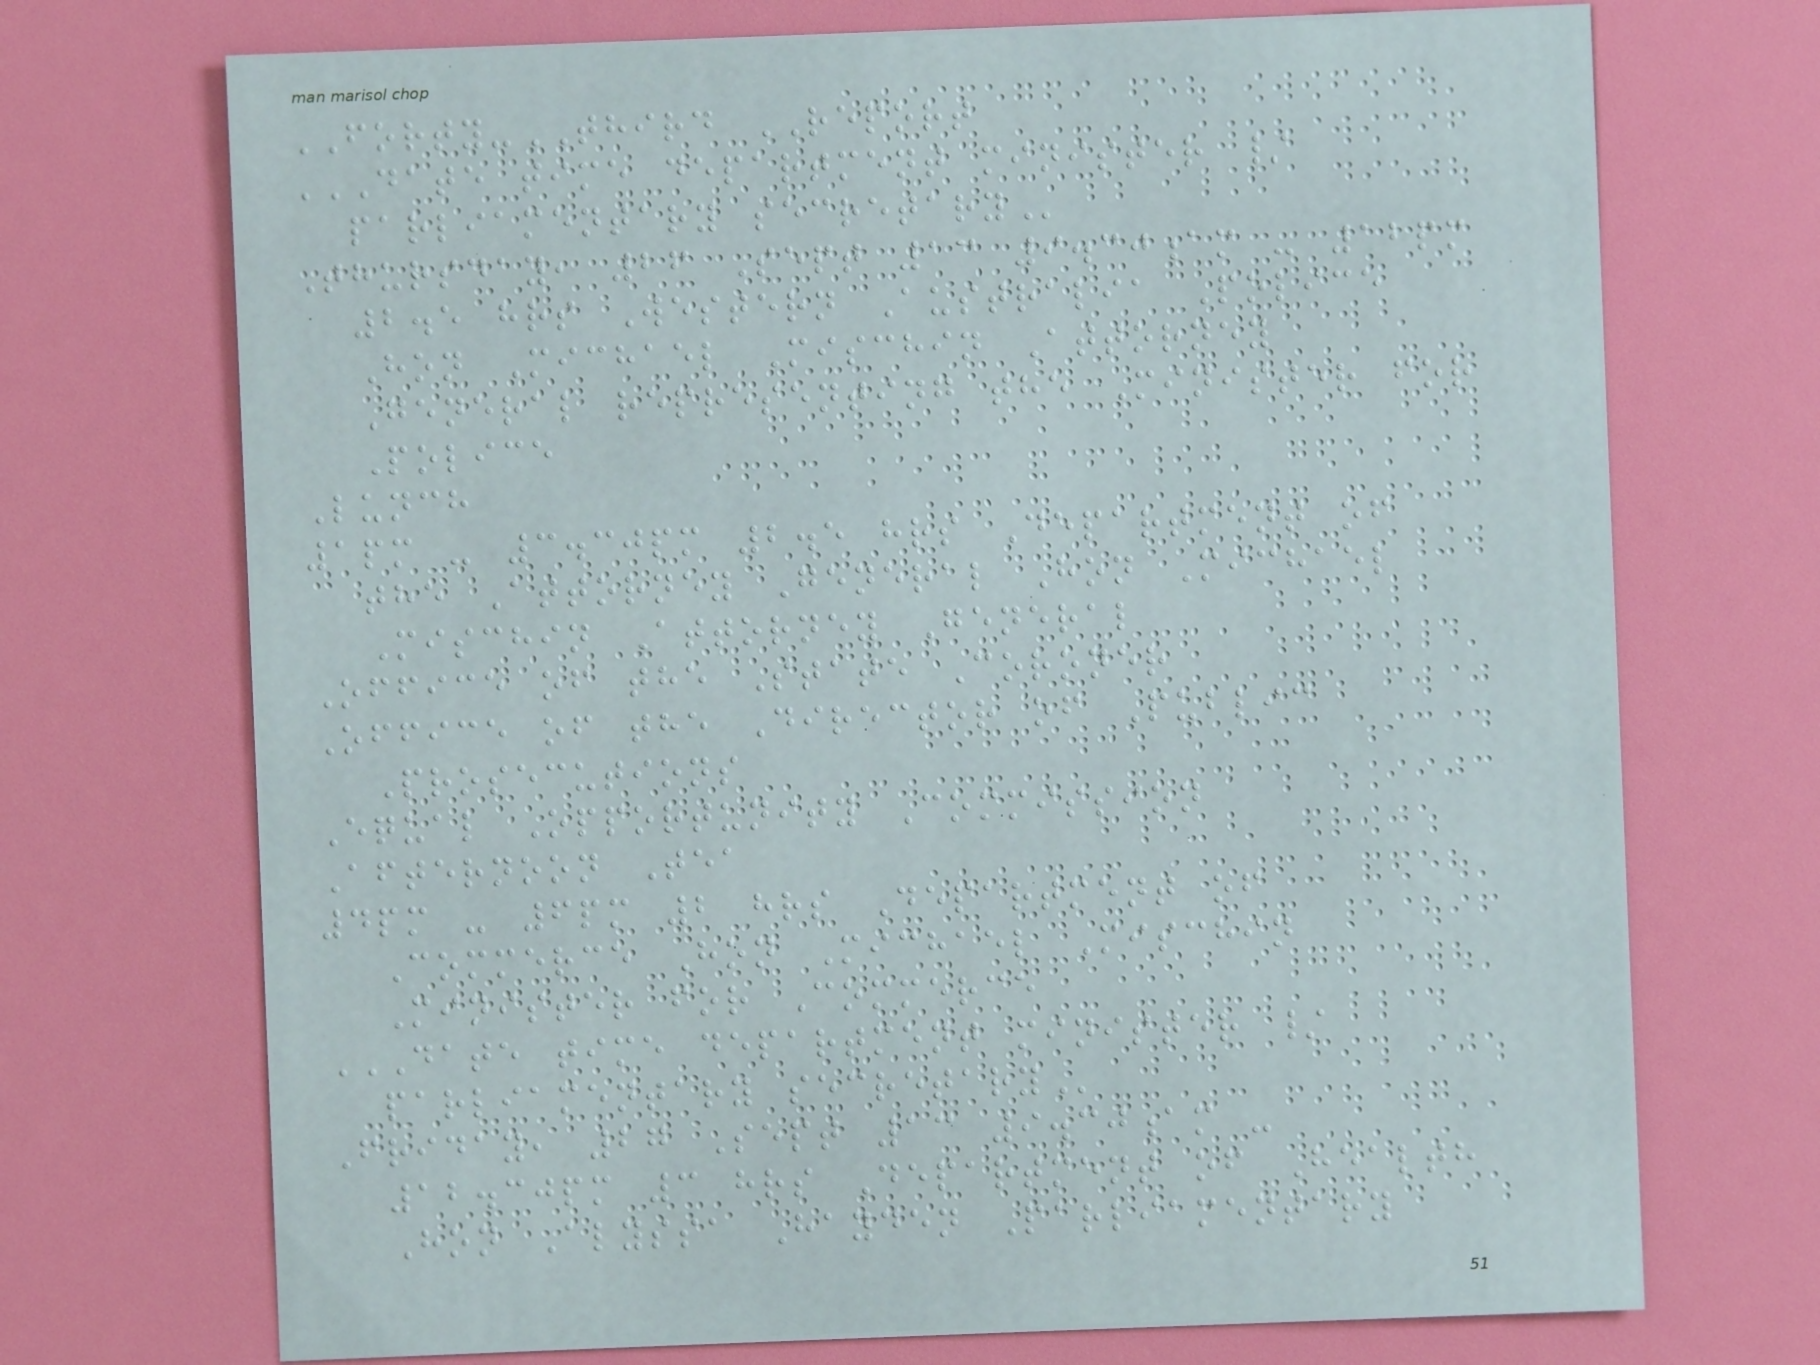FORTY-THIRD REPORT
DATE TIME DEPARTMENT MINISTER /
PARLIAMENTARY SECRETARY
Thursday, 26 Sept 13 9.30am - 12pm
2.5 hrs Western Australia Police
Hon Michael Mischin Attorney
General representing the Minister for
Police
Lunch
1pm - 3.30pm 2.5 hrs Department of
the Attorney General Hon Michael
Mischin Attorney General
Office of the State Coroner
Office of the Director of Public
Prosecutions
Equal Opportunity Commission
Afternoon Tea
4pm - 6pm 2 hrs Department of
Commerce Hon Michael Mischin
Minister for Commerce
DATE TIME DEPARTMENT MINISTER /
PARLIAMENTARY SECRETARY
Friday, 27 Sept 13 9.30am -
12.30pm 3 hrs Department of Health
Hon Alyssa Hayden Parliamentary
